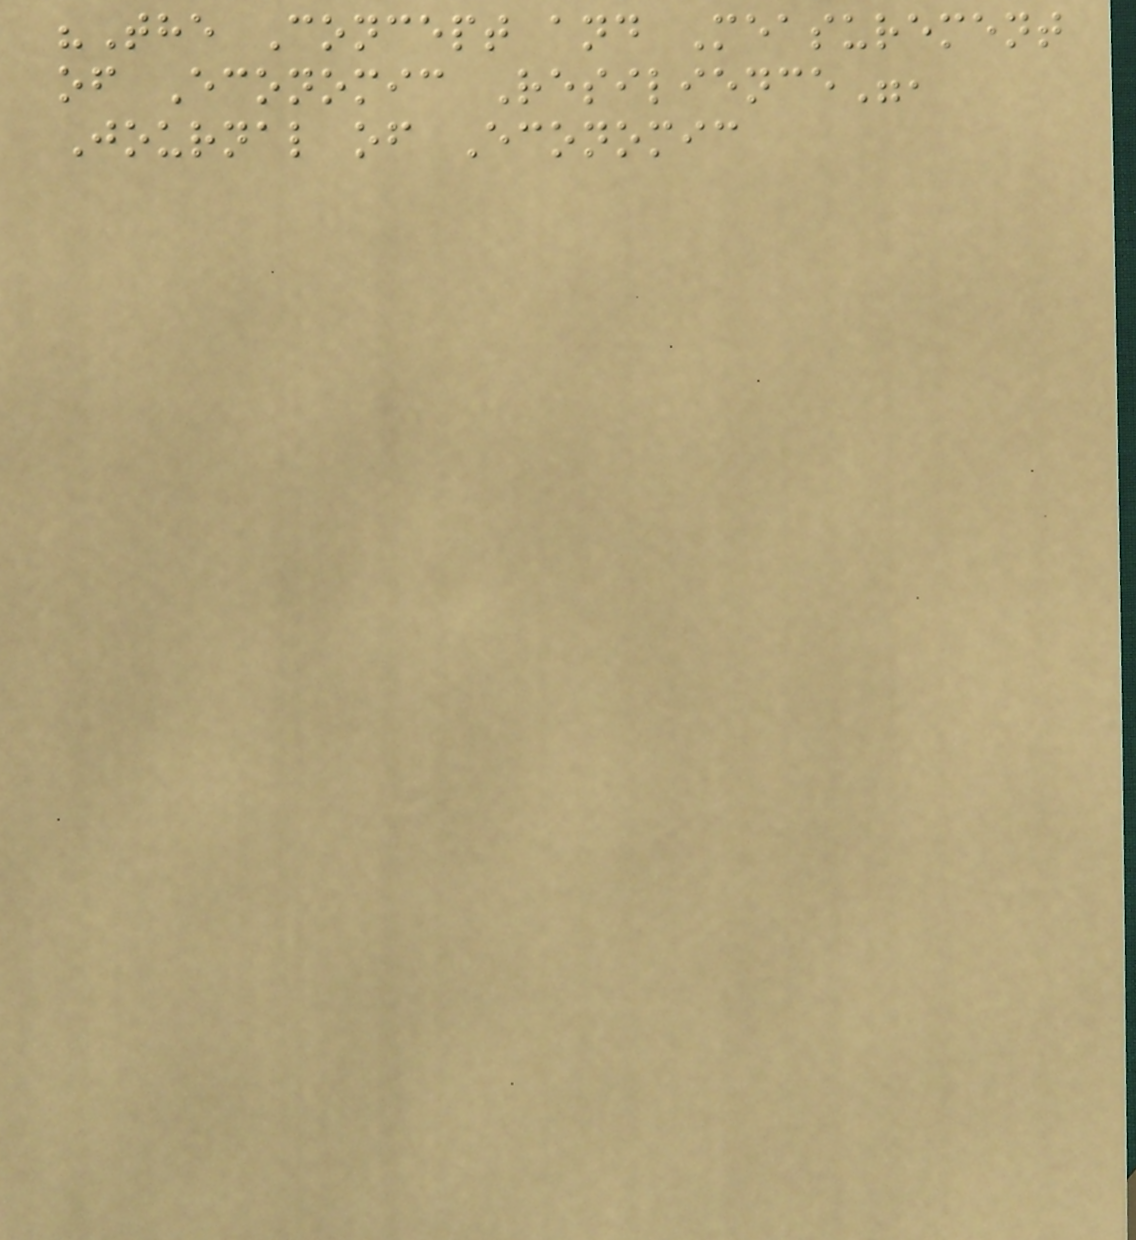"The Concept and Measurement
of Economic Resilience",
Journal of Economic
